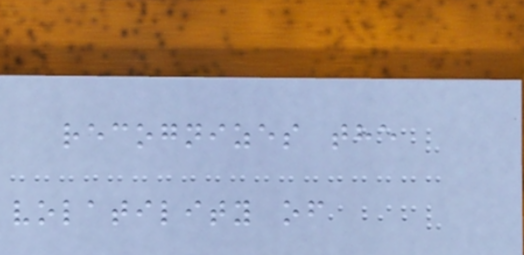recognizes the
volatility of
